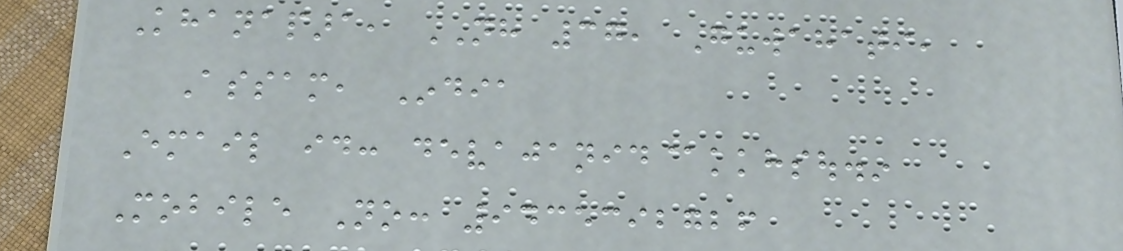Khanapara, NH 37, Guwahati,
Assam, India
Email id: devajanid@kkhsou.in
Mobile No: 9435392726
